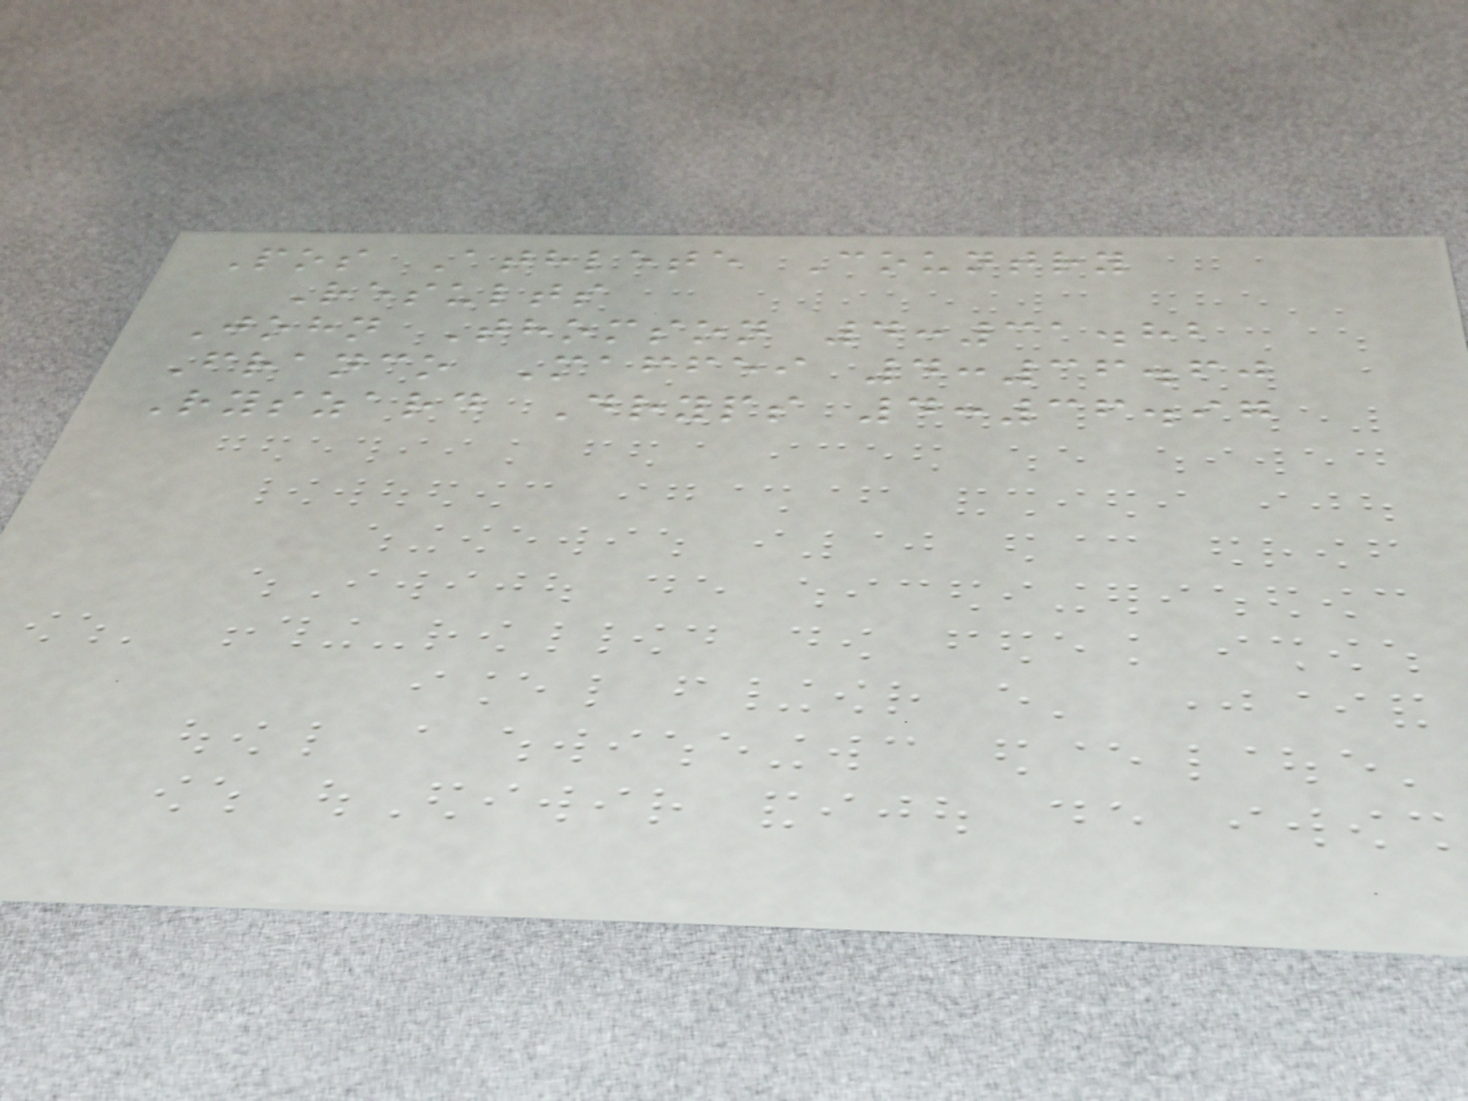Pos Athlete Country
Results
John Thomson 4:31.82
Franco Maffei 4:36.60
Ryszard Dryps 4:36.97
